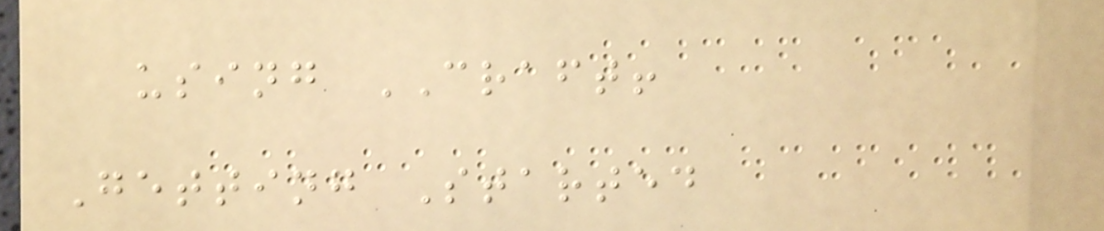using CRAFT!
Getting Started
